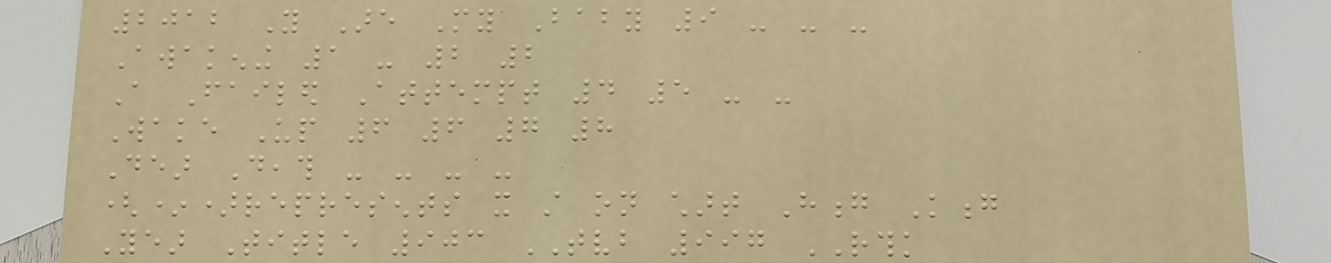2012 You Are My Baby 9 - - -
Awakening 1 - 2 2
A Failed Attempt 4 5 - -
Wake Up 6 6 7 8
Dear Death - - - -
(*)represents it still on chart Hong Kong
Year Title 903 TVB 997 RTHK
